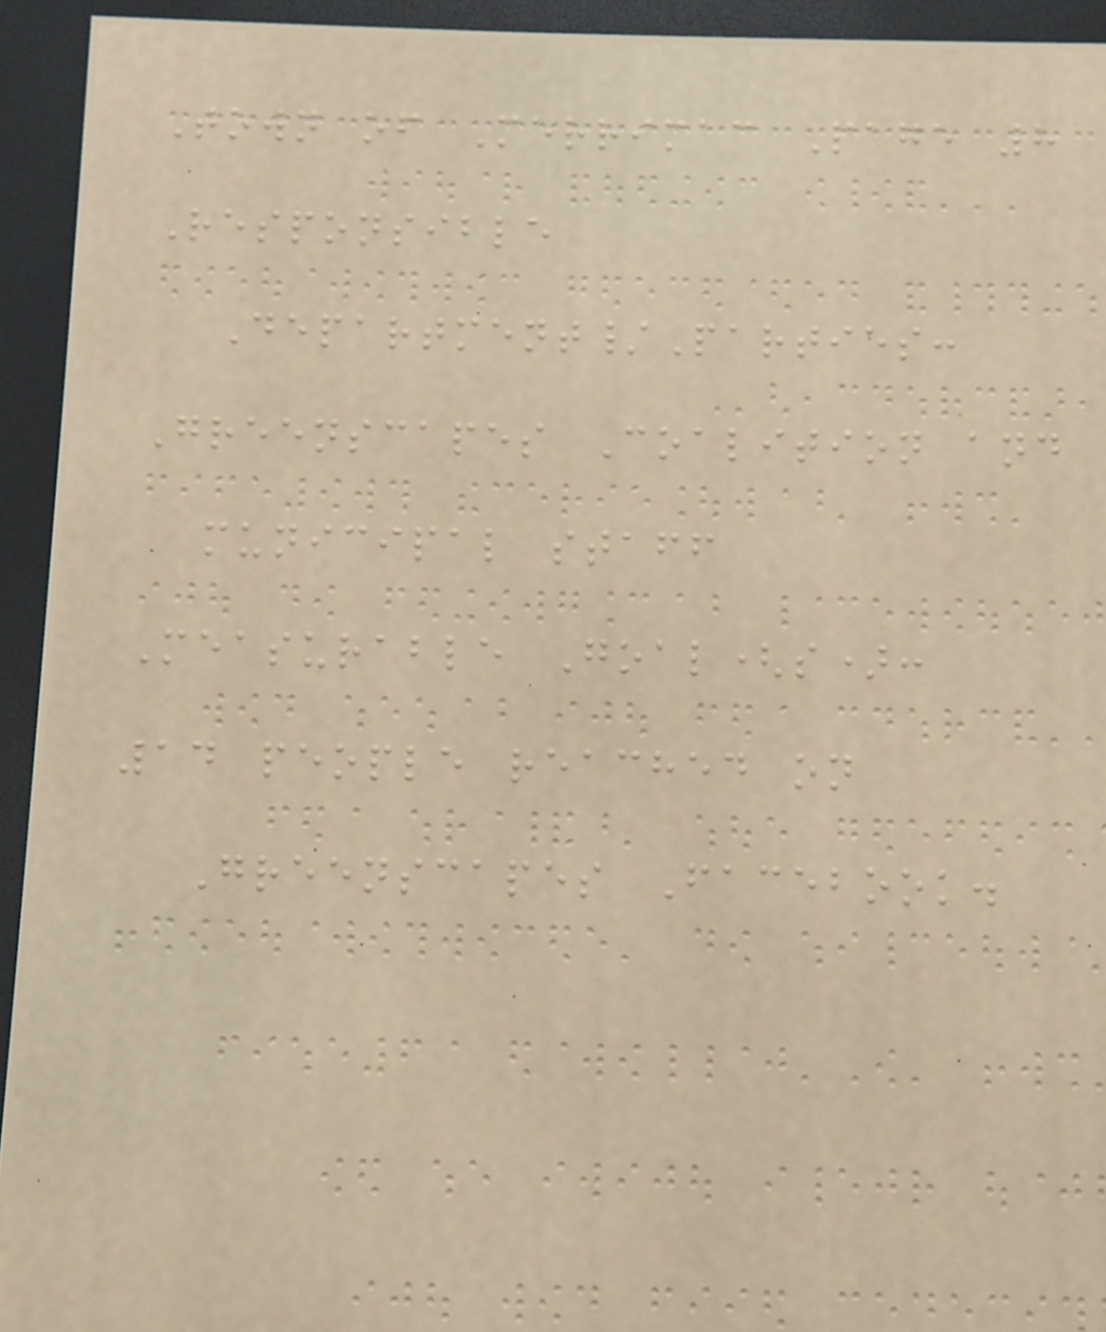Town of Merrimac Page 8
Responsible
Department/Parties:
Greenscapes Coalition and
municipal staff
Measurable Goal(s):
14 people reached on
Greenscapes Facebook.
